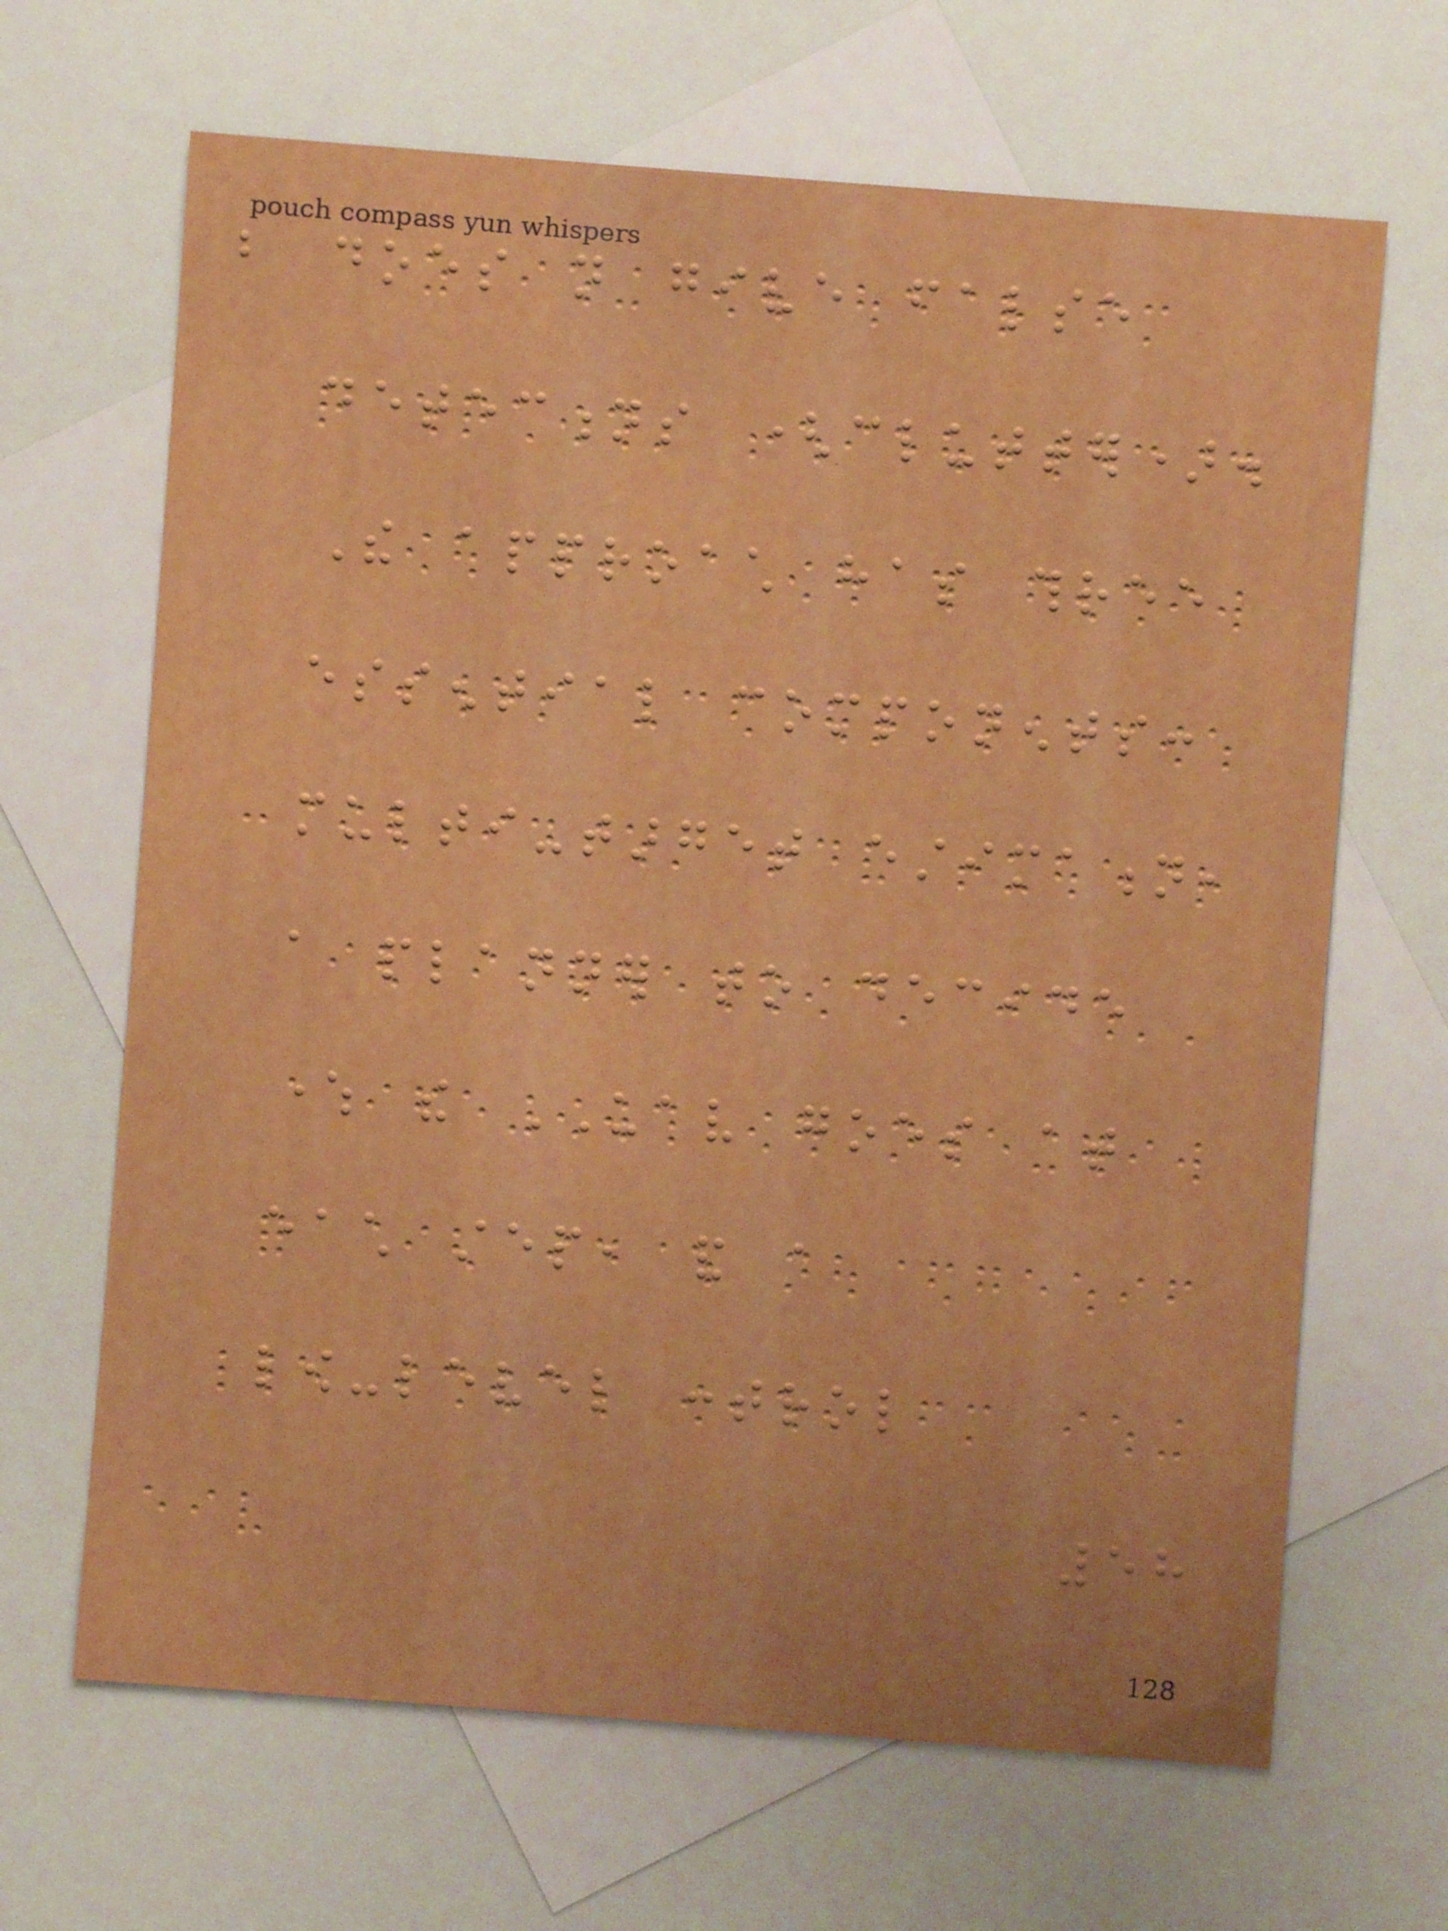but does not give false
detections (clutter).
The approach has three
essential components:
multi-target estimation,
a planner to decide
where the UAV goes at
each step, and a
low-level control
58
